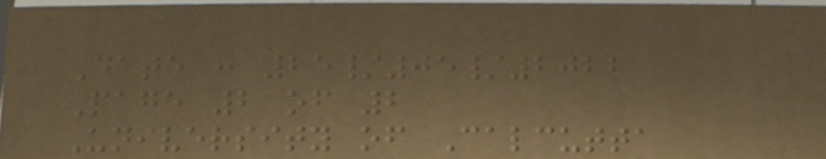Date : 25/05/2022
Page 2 of 2
University of Calcutta
